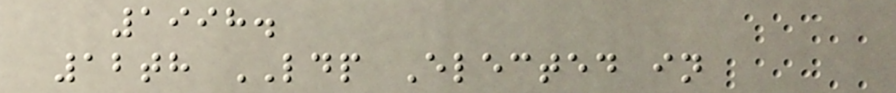1998.
12th LDP Elected in
